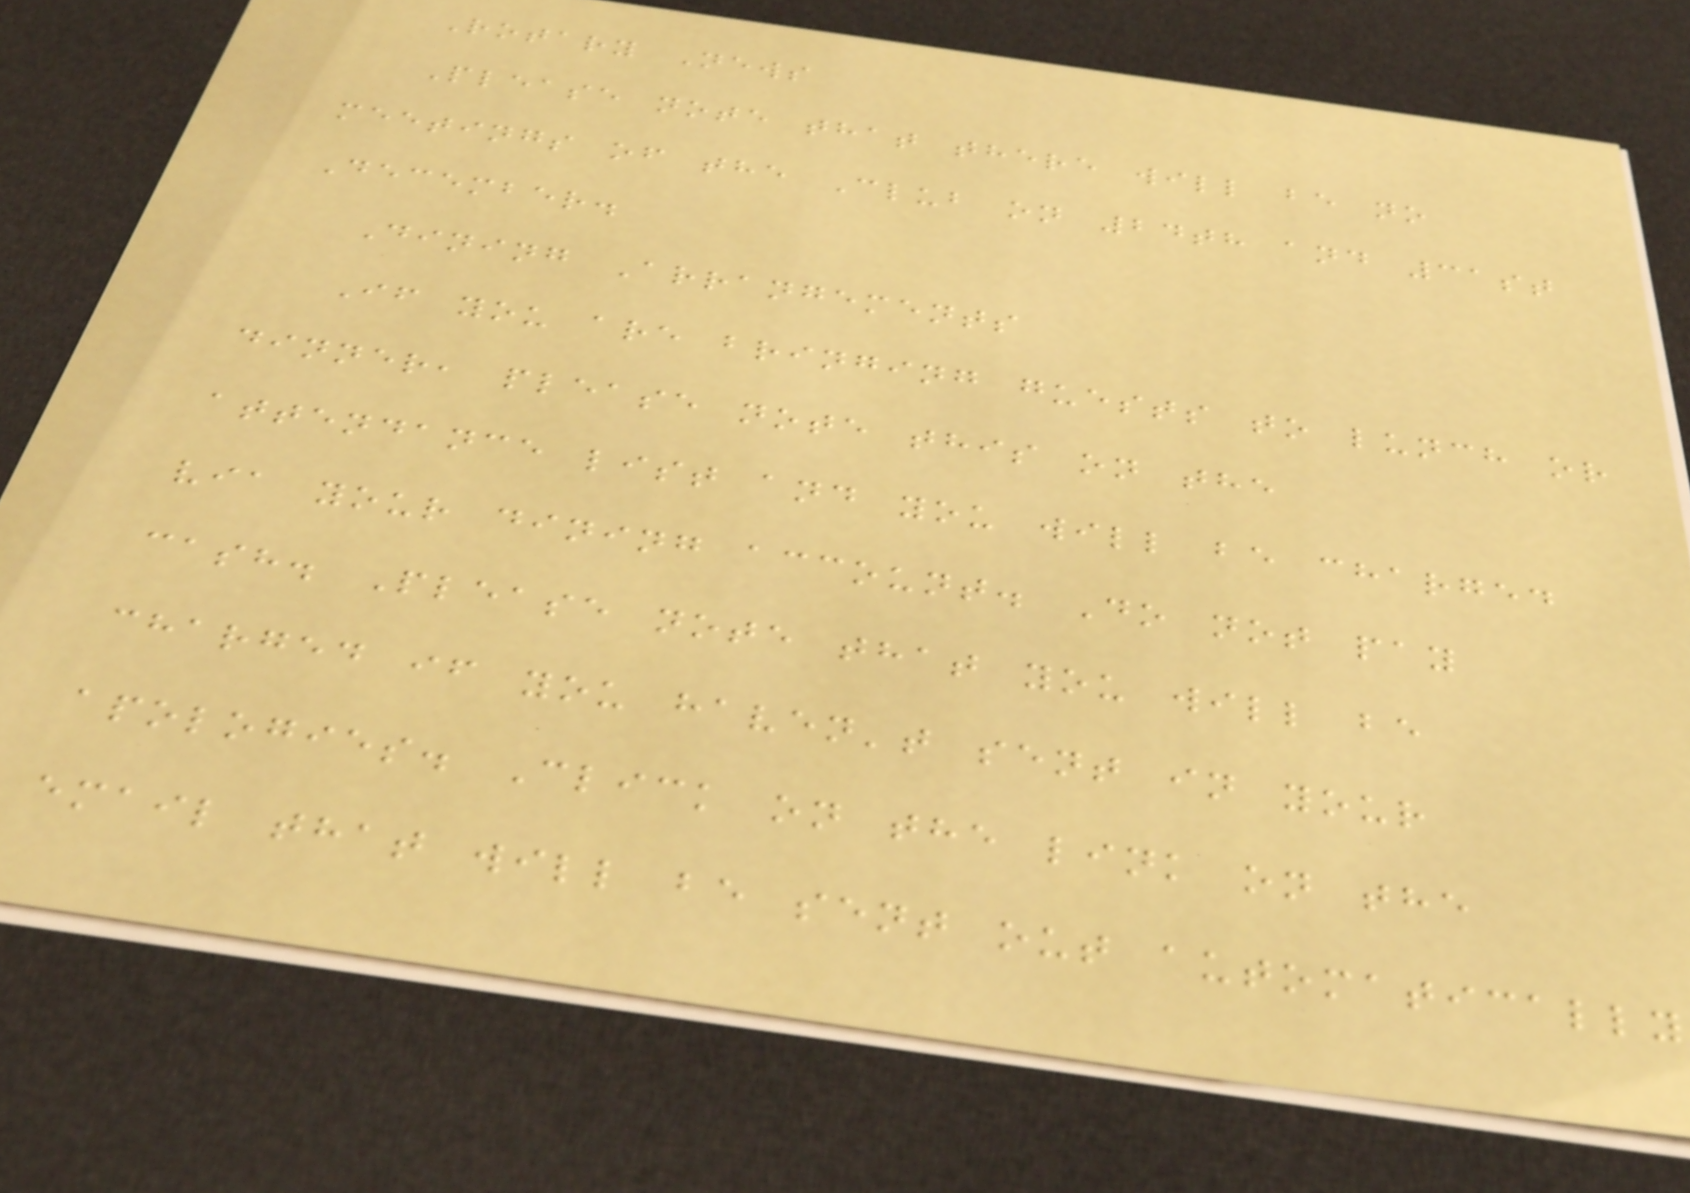Rotary News
Please note that there will be no
meetings of the Club on 24th and 31st
December.
Dining Arrangements
If you are bringing guests to lunch or
dinner, please note this on the
attendance list and you will be charged
via your dining account. Do not pay
cash. Please note that you will be
charged if you haven't sent in your
apologies. Click on the link on the
email that will be sent out automatically
